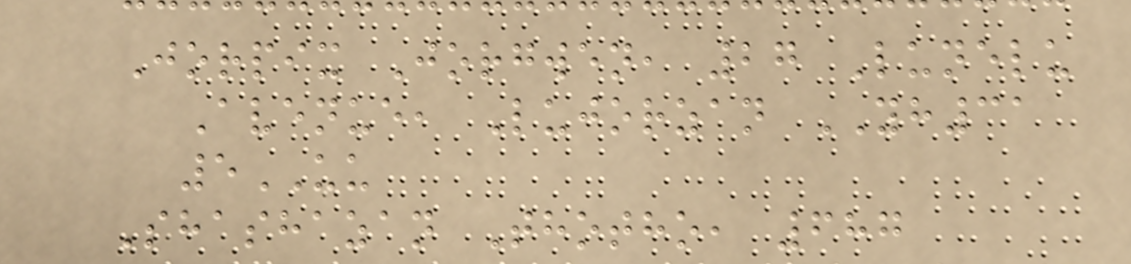Jorpix Jorgwen, 27 Lunelu
Avenue, Lujorzan YH31
5UU
Shashazan Thotho, 687
